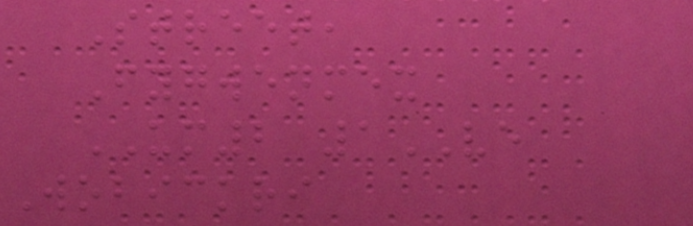Street,
Fygwenmex
UM2 1VE
Wobickri
